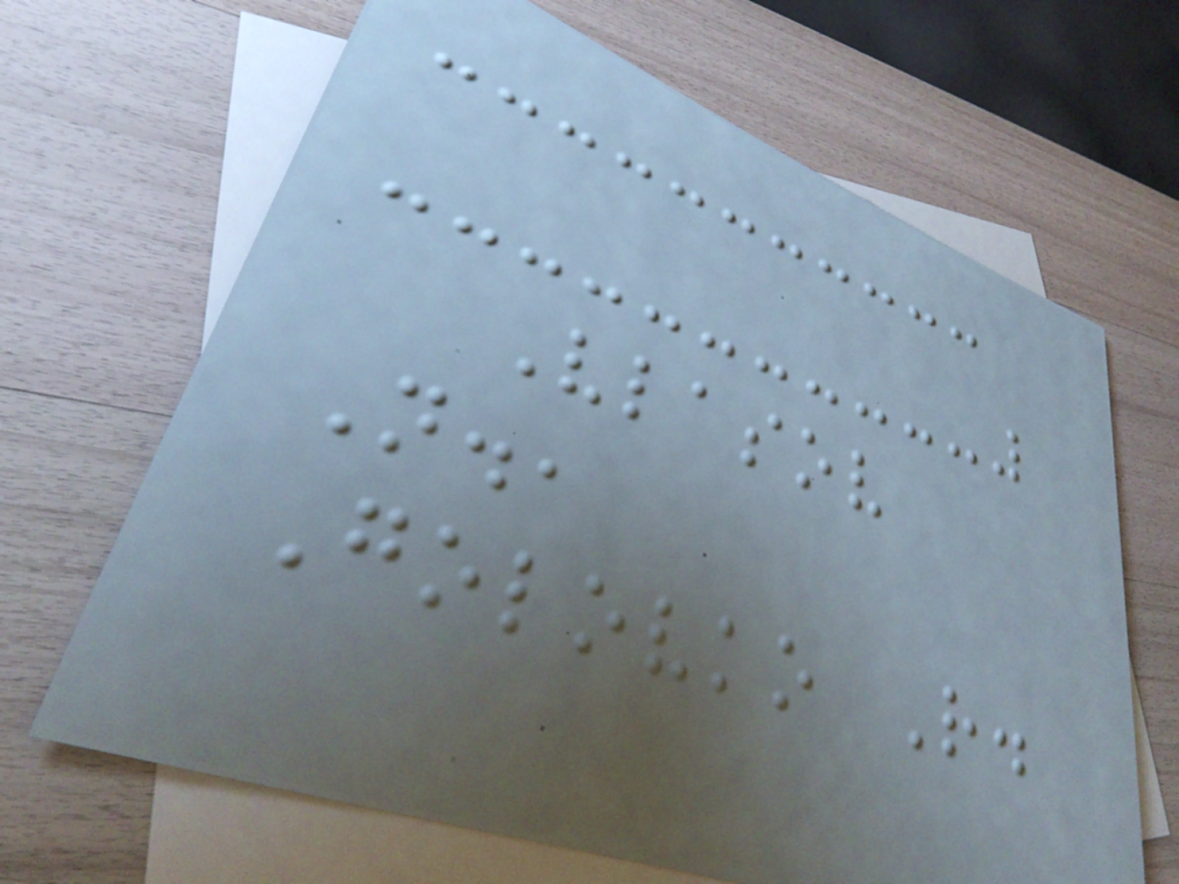Vlasov
N.,
Golovko R.
